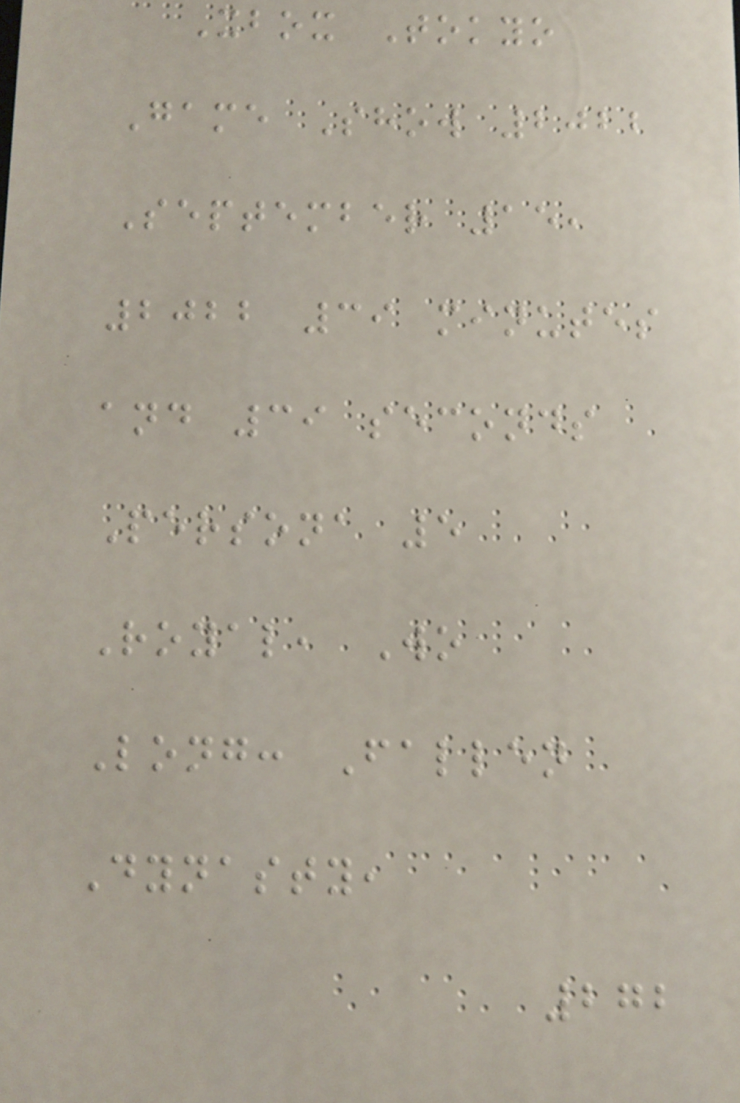Xbox Tokyo
Game Show 2022
September 15,
2022 39 minutes
and 39 seconds
Persona 5
Royal, Wo
Long: Fallen
Dynasty,
272
